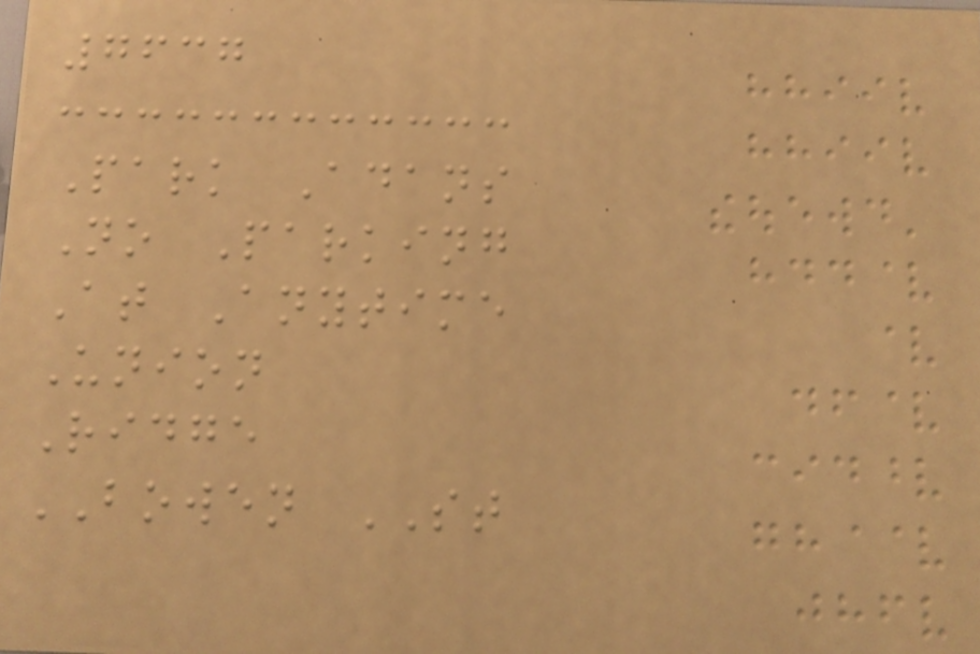7637
Park Adans
No Parking
At Anytime
Union
Ridge
BOWEN ST
